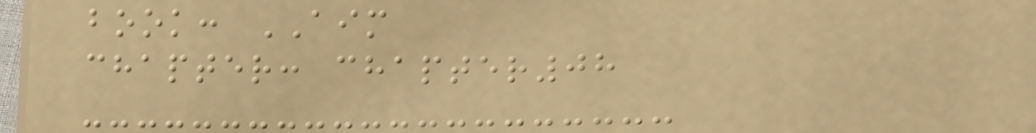book: AIM
chapter: chapter08
